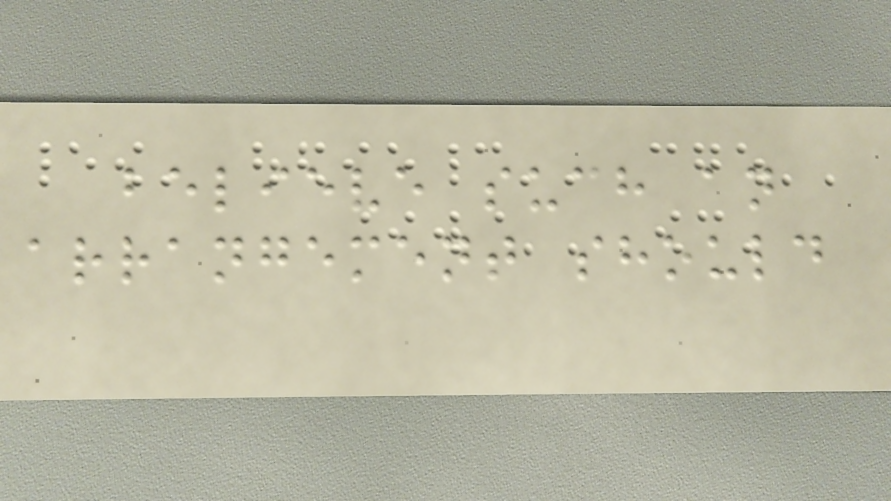believe such an
arrangement should
